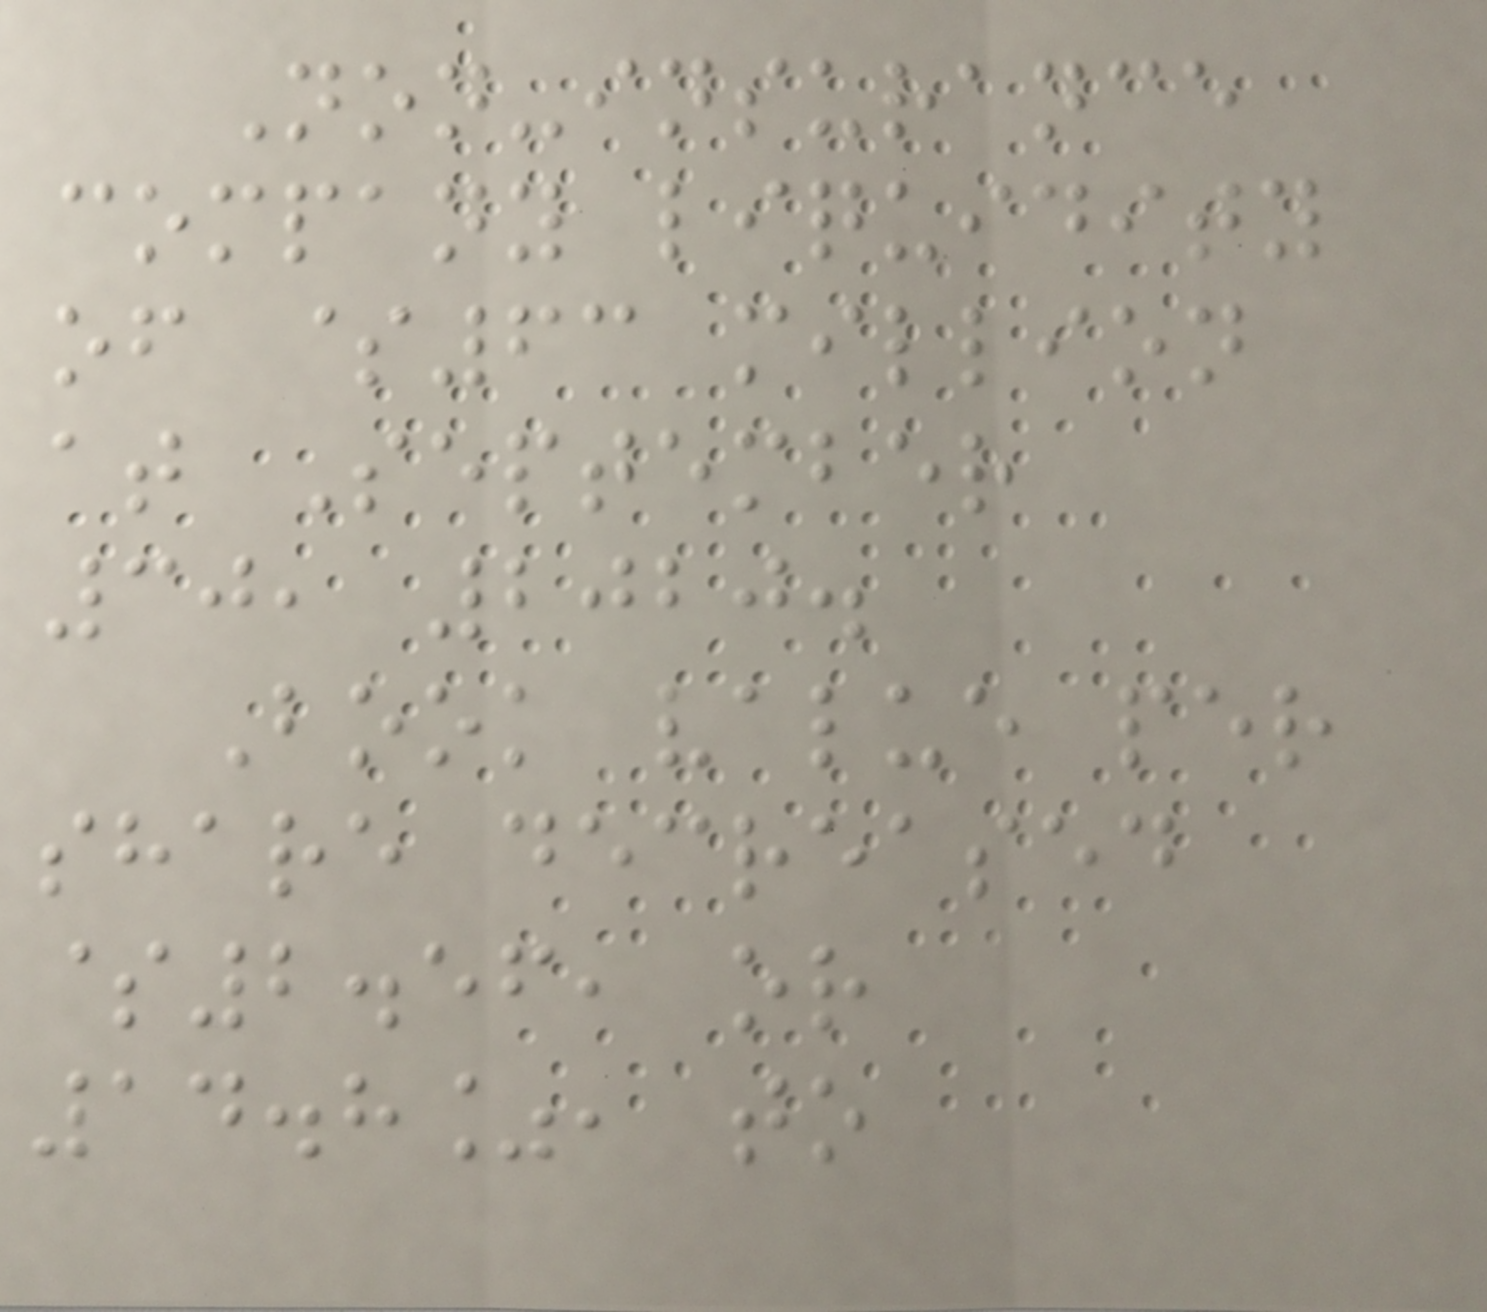Non-insurance
company liquidity
of $63 million
at September
30, 2020.
Book value per
share decreased
$2.56, or
14.8%, to
